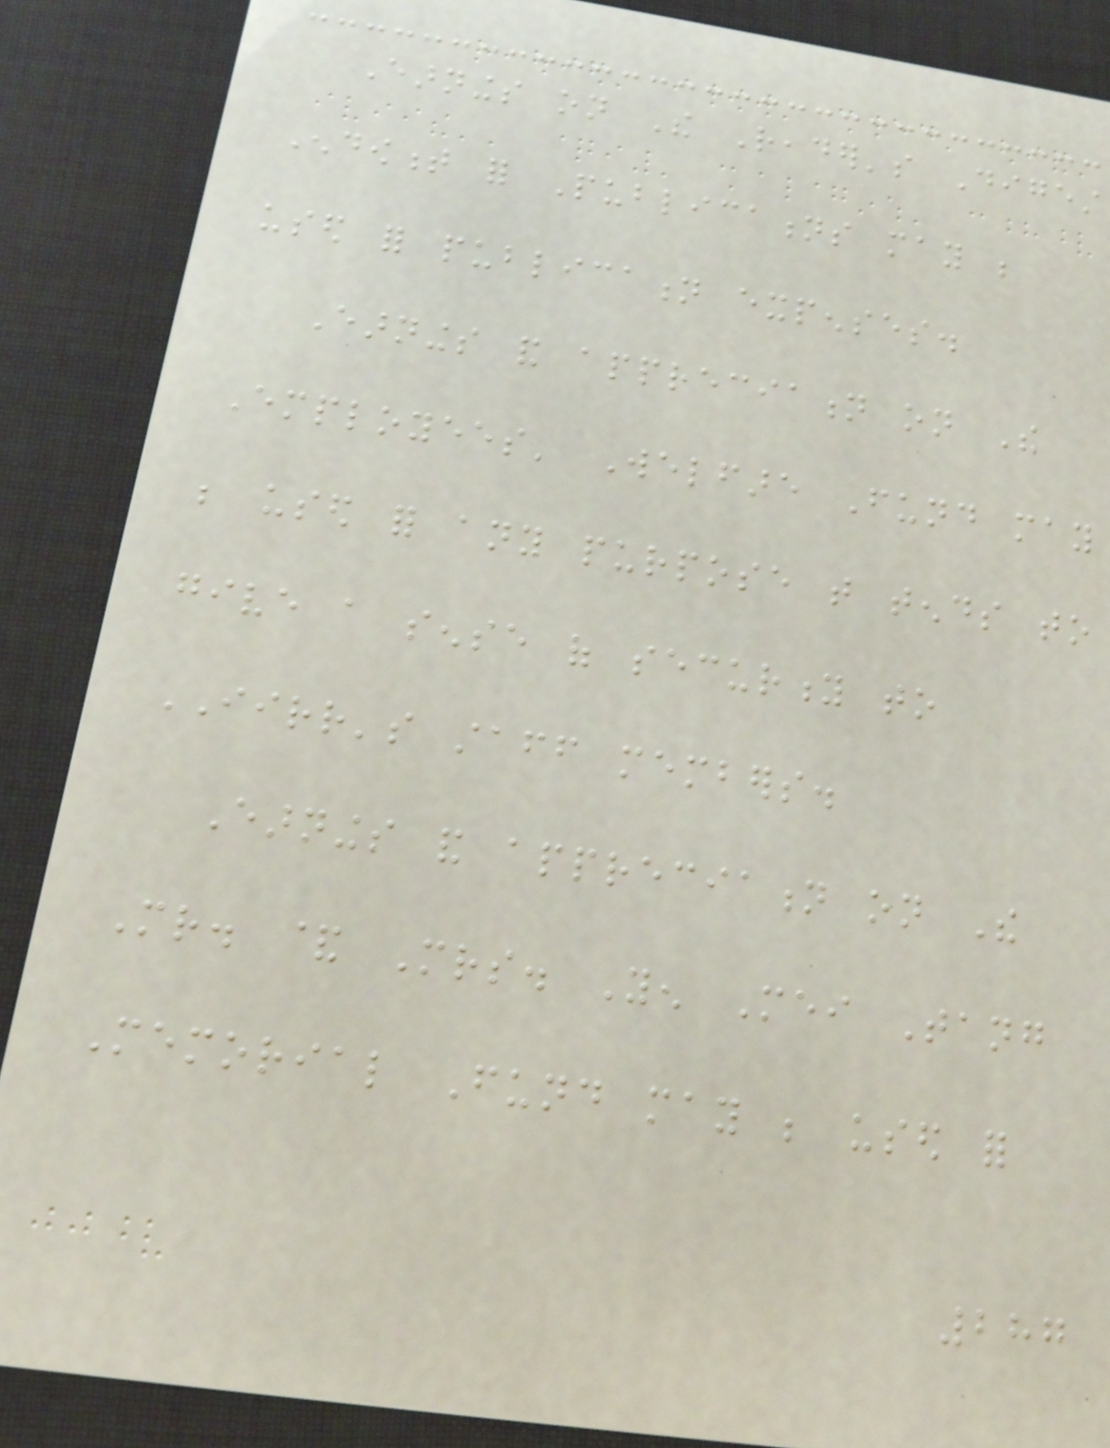Earnings on The Reader's Digest
Endowment for Publications may be
used for publication expenses.
Earnings and appreciation on The
Employees' Welfare Fund may
be used for any purpose that tends to
give a sense of security to
IIRR's staff members.
Earnings and appreciation on The
Mr. & Mrs. Yen Mei Tang
Memorial Fund may be used for
287
